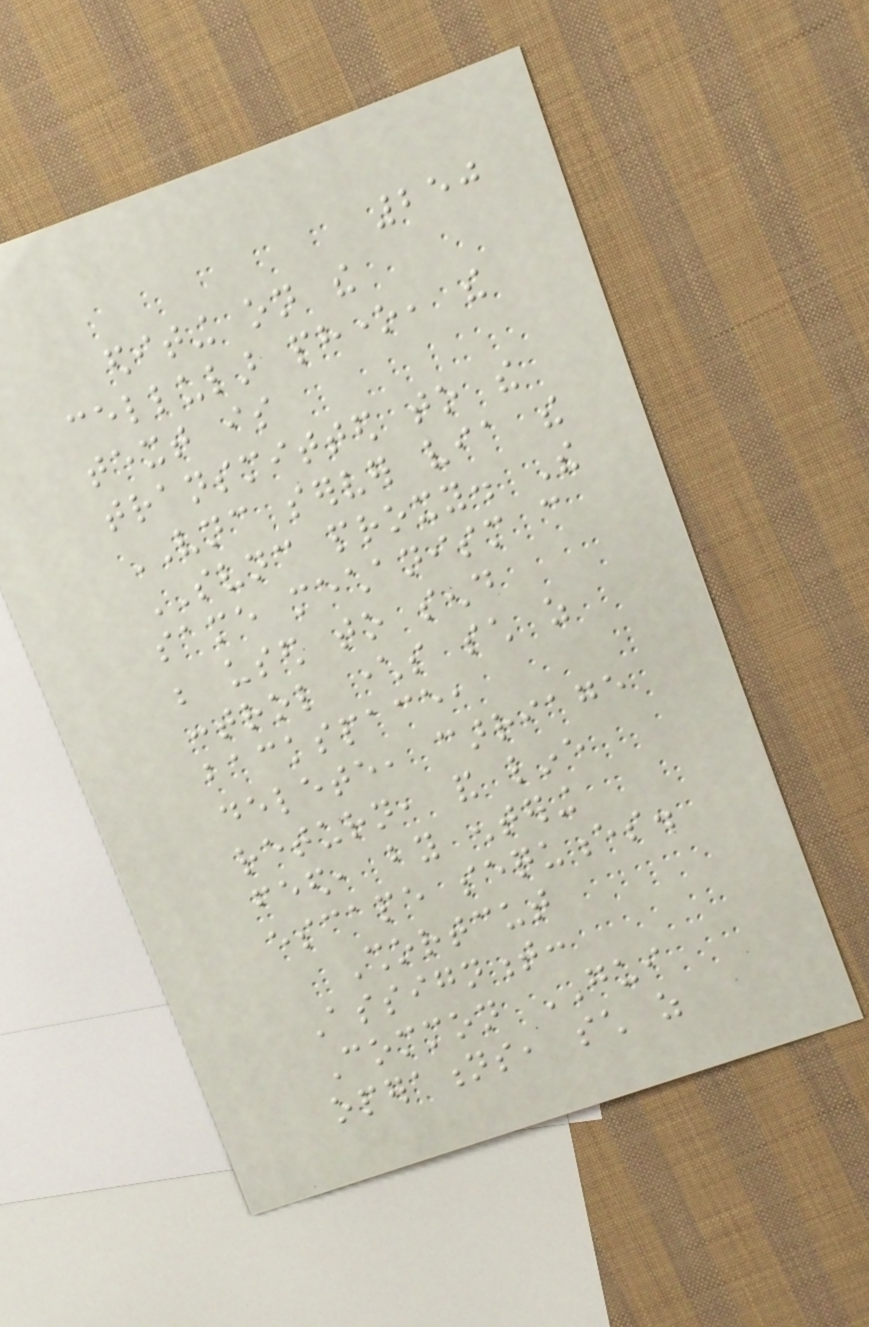250
editing on the
cellular phone, the
text is
transmitted to the
VNC server via the
SVNC proxy. The
same mechanism can
be used to send
control characters such as
backspace,
delete, carriage
return, and line
feed, by entering
escape sequences.
Shortcut
Assignment:
Common GUI
operations, such as
